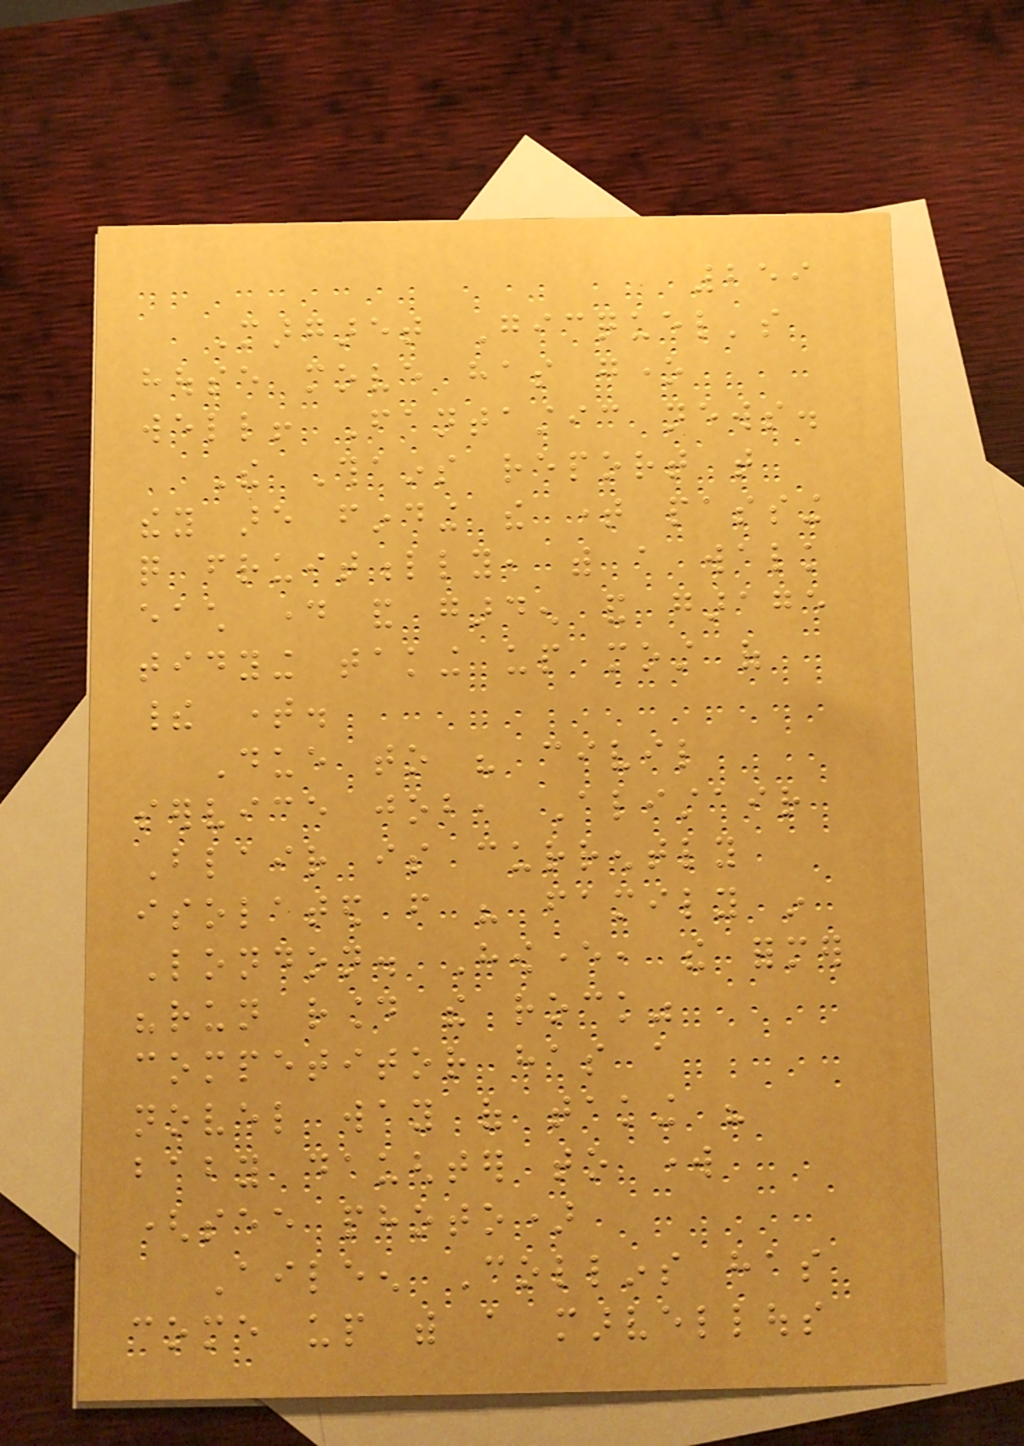259
Margaret Gicquel's
house move has gone
well! Fantastic news.
The Thains report that
they are finding the time passing
quite fruitfully, with a walk
each day and garden and garage
tidying taking up most of
their time.
Due to his civil
service job, Alistair
Blair is currently
isolated from his family in
London. However, the former
"run round the rock"
competitor has a
novel way of taking his
baby daughter to work
(see photo)
Aileen Collins has
come up with a marvellous
